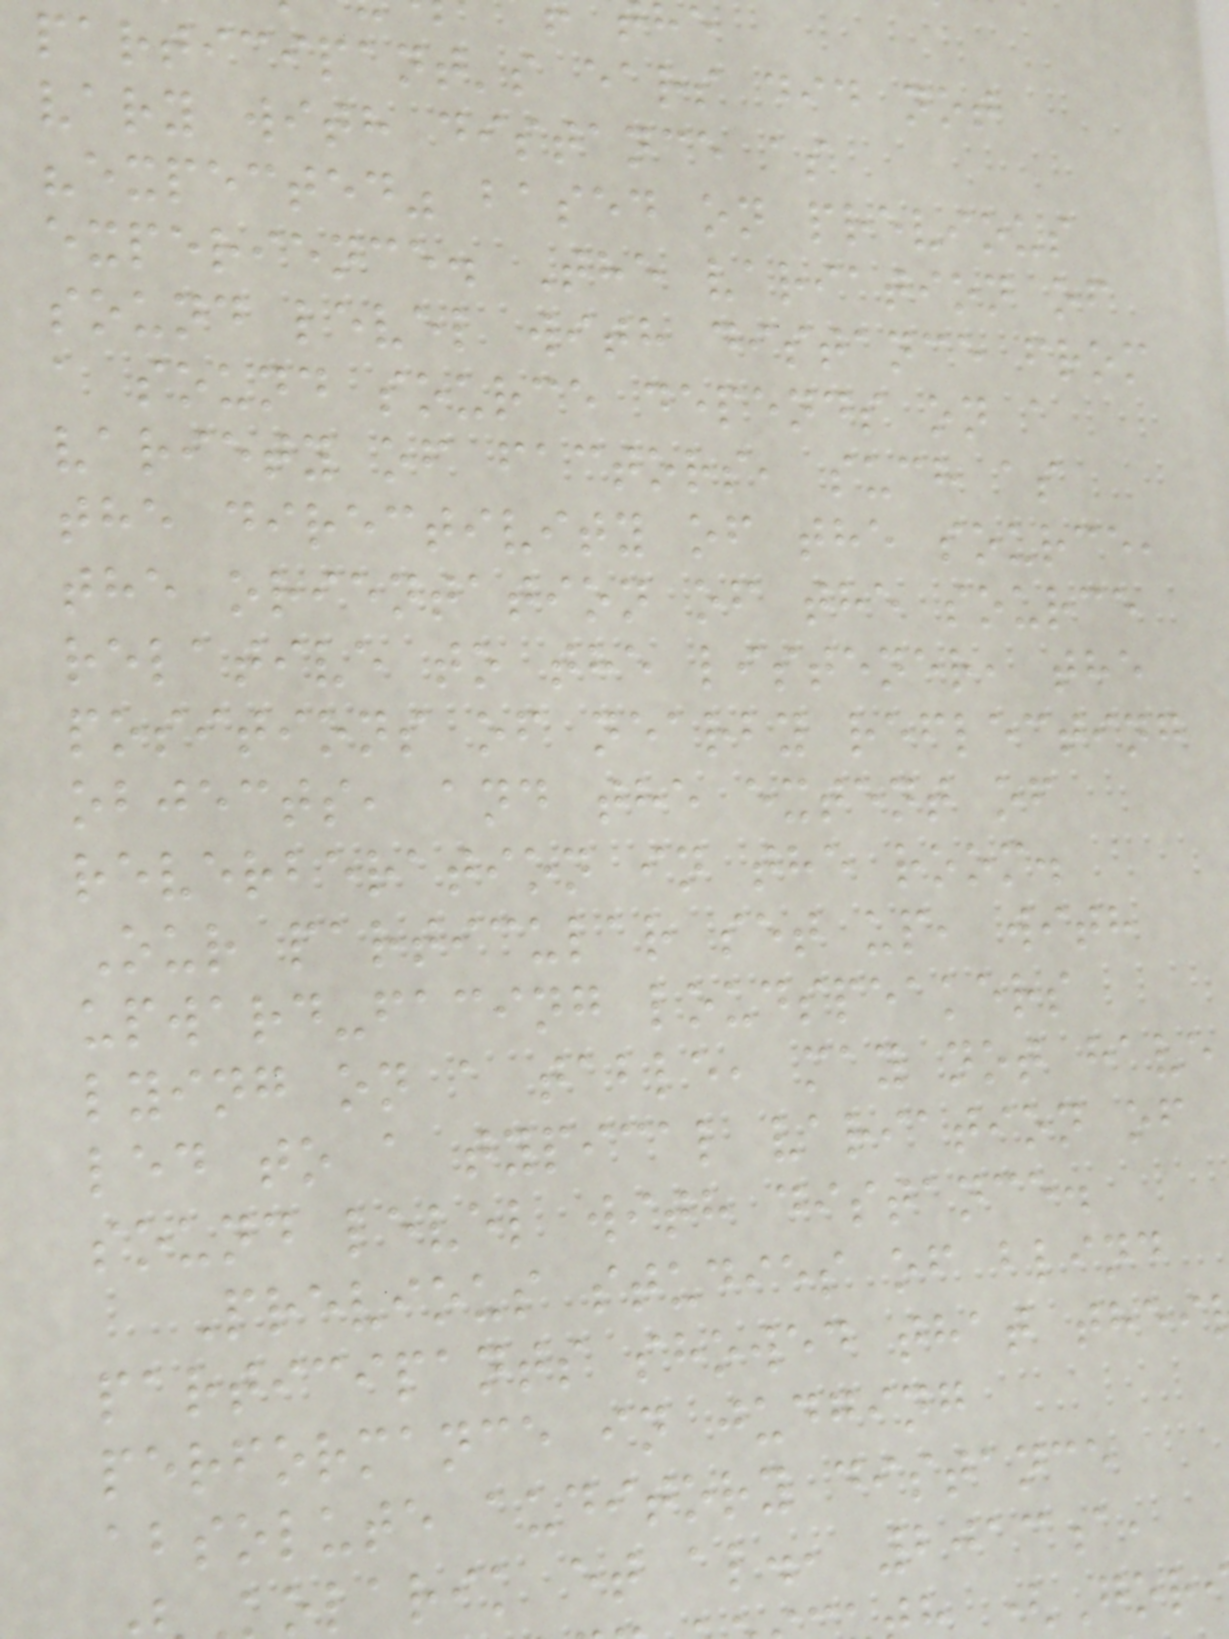participant's ears did not
vary with distance as
"expected" based on previous
experience. The variation of
sound level with distance from
a sound source depends on a
variety of factors, such as
the directivity of the source,
the orientation of the source
relative to the listener, the
positions of nearby reflecting
objects, and the extent of
reverberation in the room.
Our particular set up, with
upward-facing loudspeakers
lying on a table, may not have
led to a typical variation of
sound level with distance.
Previous studies of blind
participants showed that thei
performance in judging
absolute auditory distance
olarik et al., 2013a,
